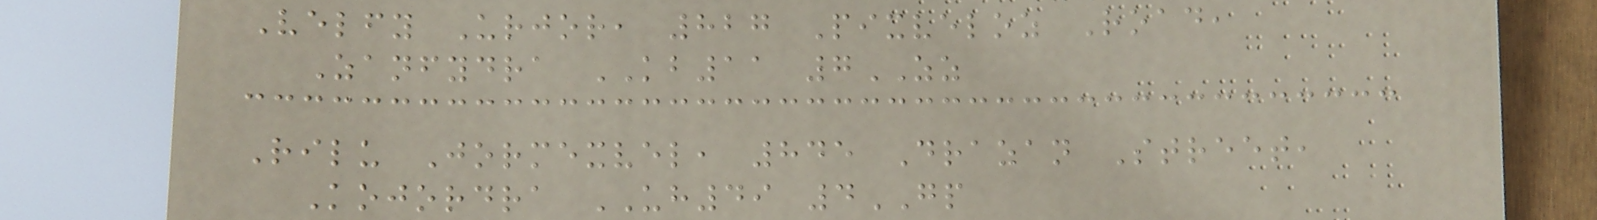Velfy Urjor, 827 Pixveloz Road,
Zanfydra KB11 7ZZ
Rilu Jormexvel, 845 Drazan Street,
Kojordra UH49 4GP
